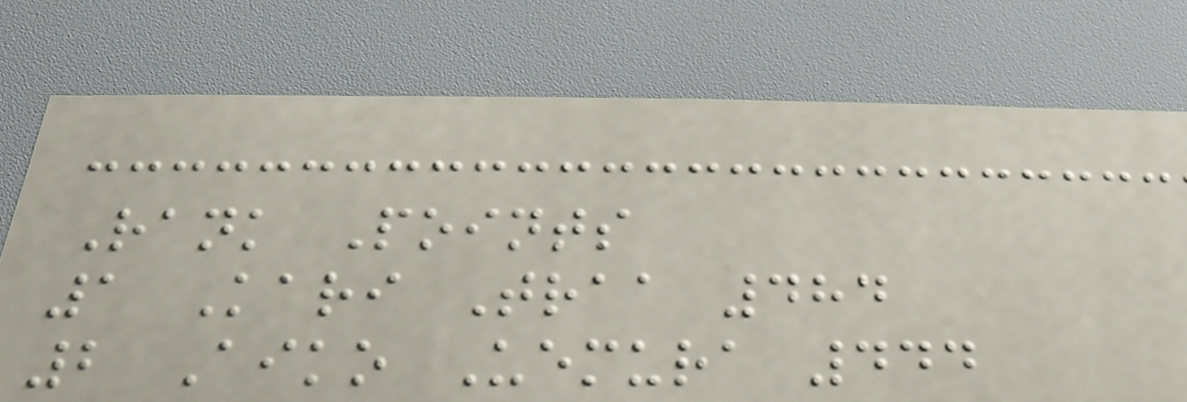Rank Points
1 Kari Traa 484
2 Aiko Uemura 444
